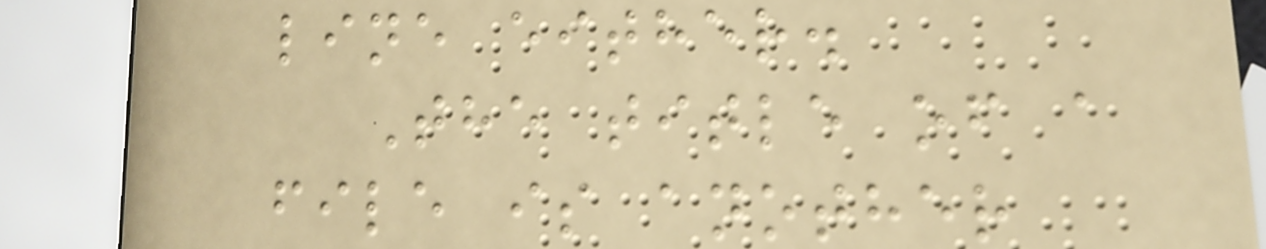line either.
The title of a
file is another
